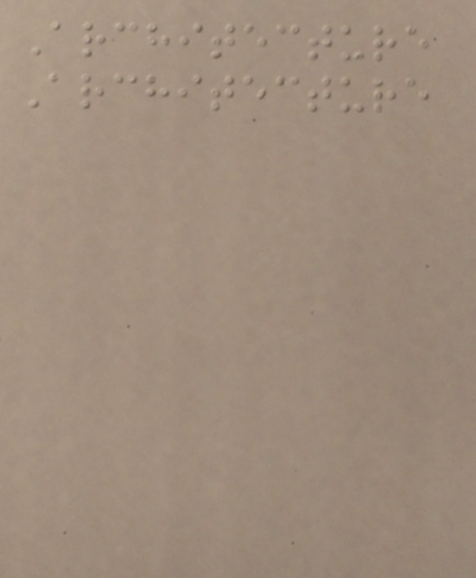Architecture
Architecture
